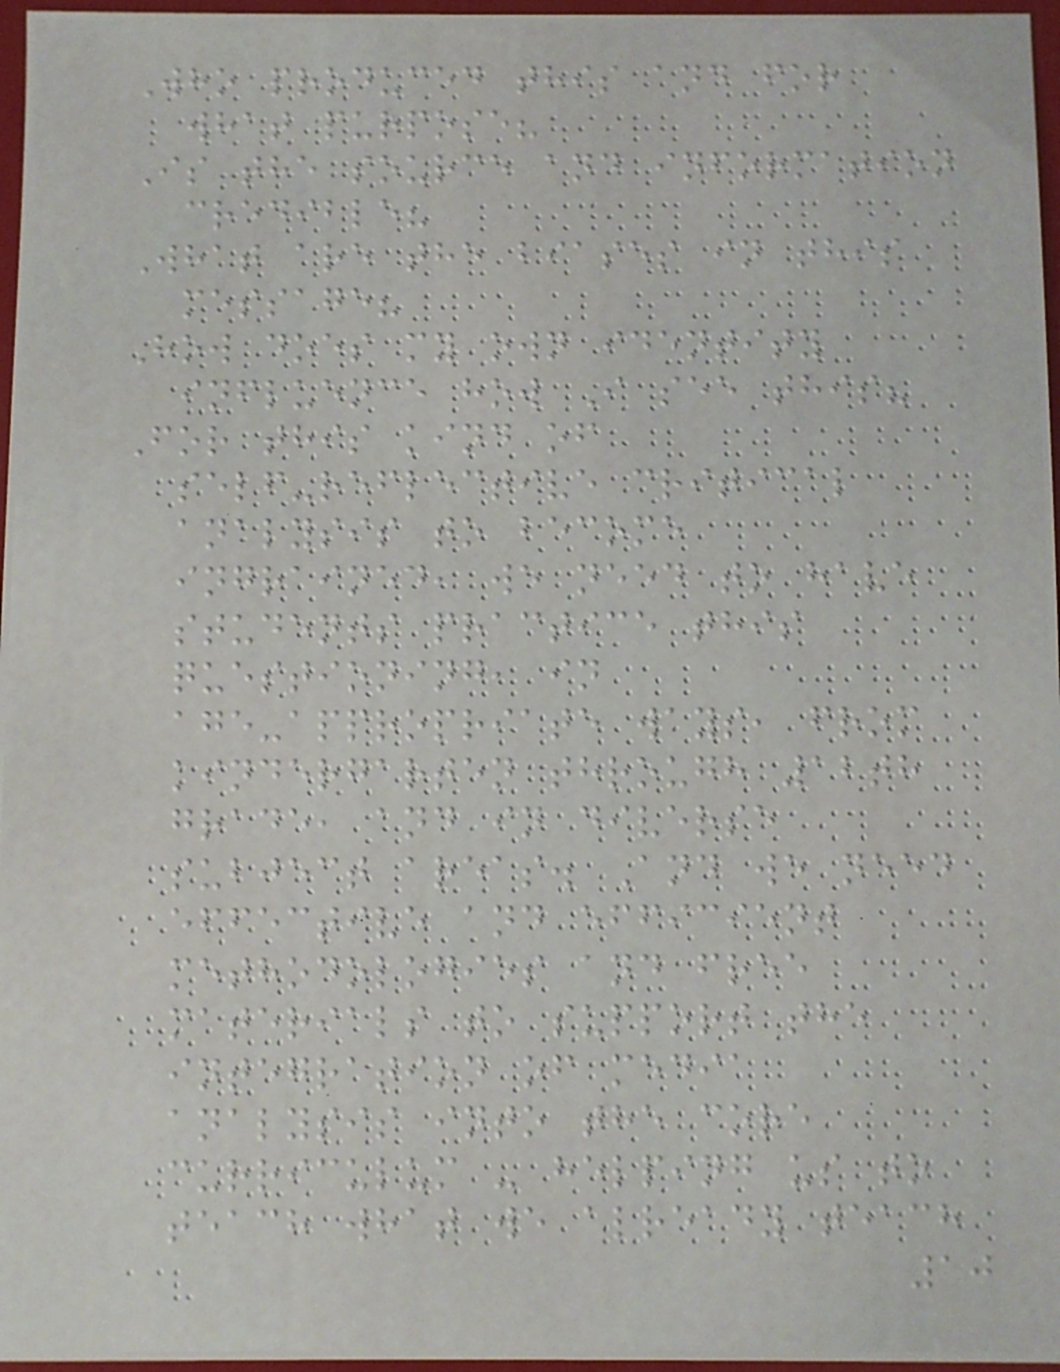Who produced this and for
what purpose?
Is the source and information
credible?
What are the biases in this
message?
How does my own identity
influence how I see this?
For this kind of
self-reflective critical
analysis to become
ingrained, we need to have
students practice this
questioning, in
age-appropriate ways, from
kindergarten through 12th
grade, and in diverse
subject areas. And we need
effective and efficient
methodologies and free
materials to support the
integration of media
analysis into the core
curriculum - helping us to
teach what we already teach
10
